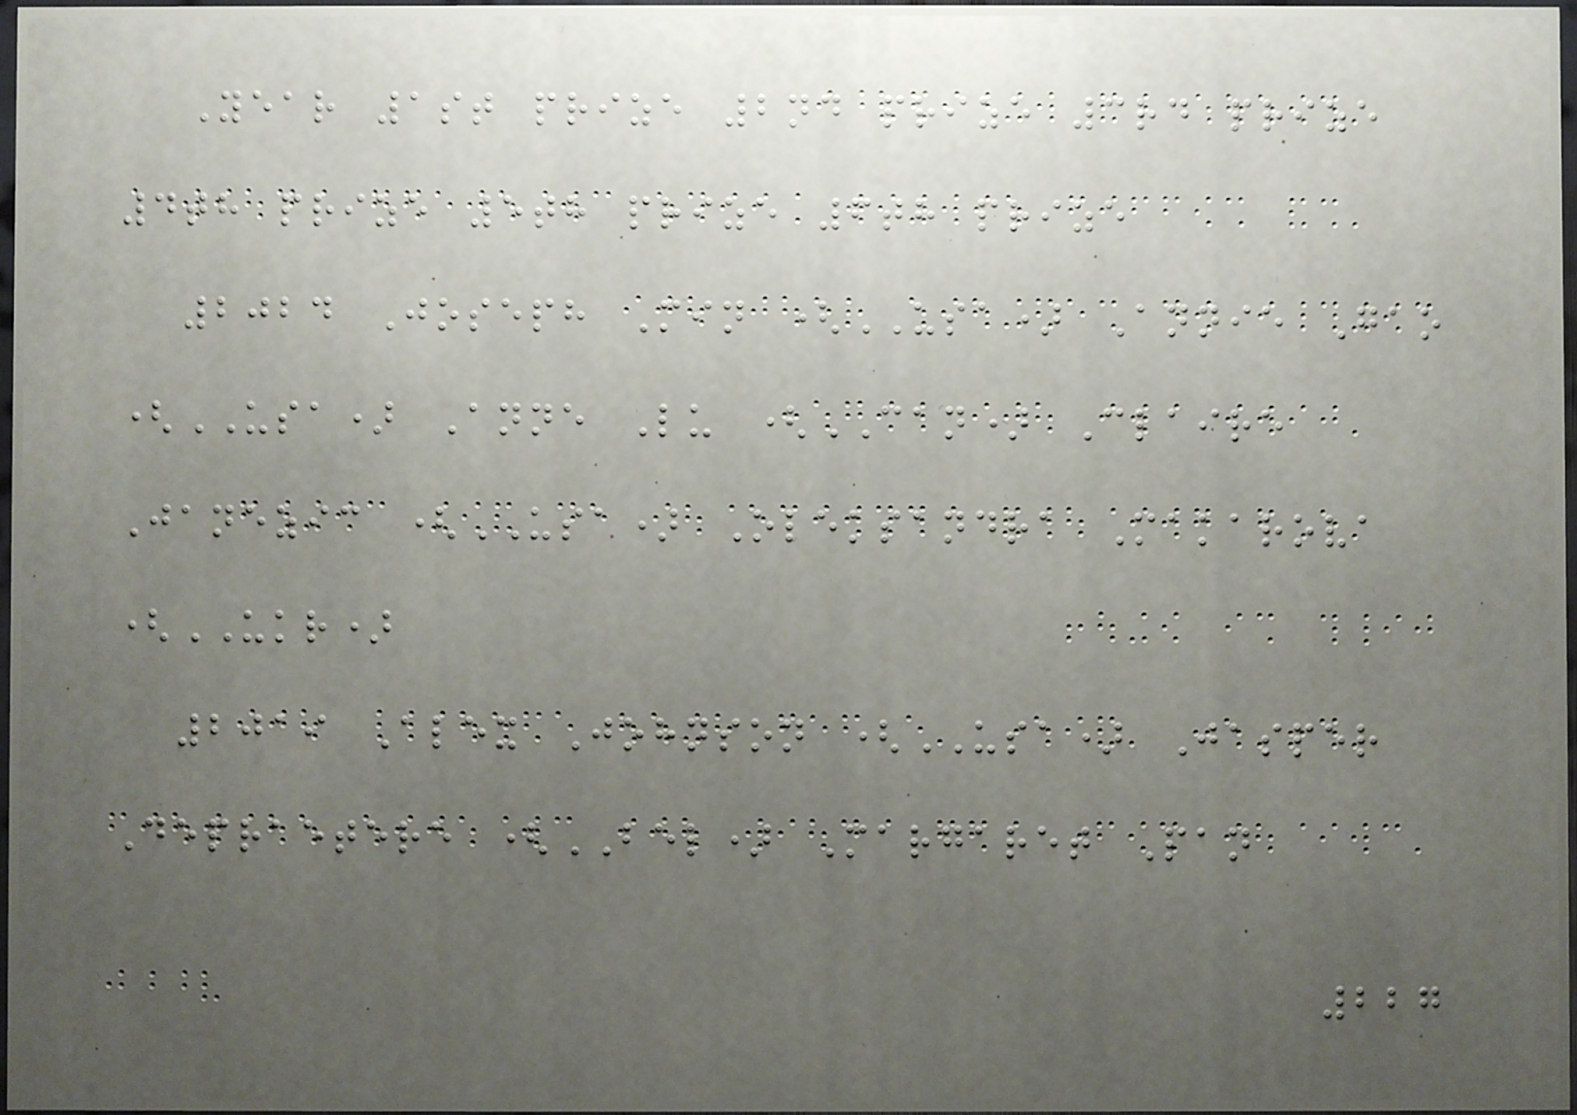Year 1st prize 2nd prize 3rd prize
4th prize 5th prize 6th prize
2024 Joseph Min (USA) Annie Gao
(USA) Anne Lu (CAN) Claire
Janezic (USA) Oleksandra Makarova
(UKR)
2019 Alex Johnson (USA) Jasper
Depraetere (BEL) Margaret Pan
227
